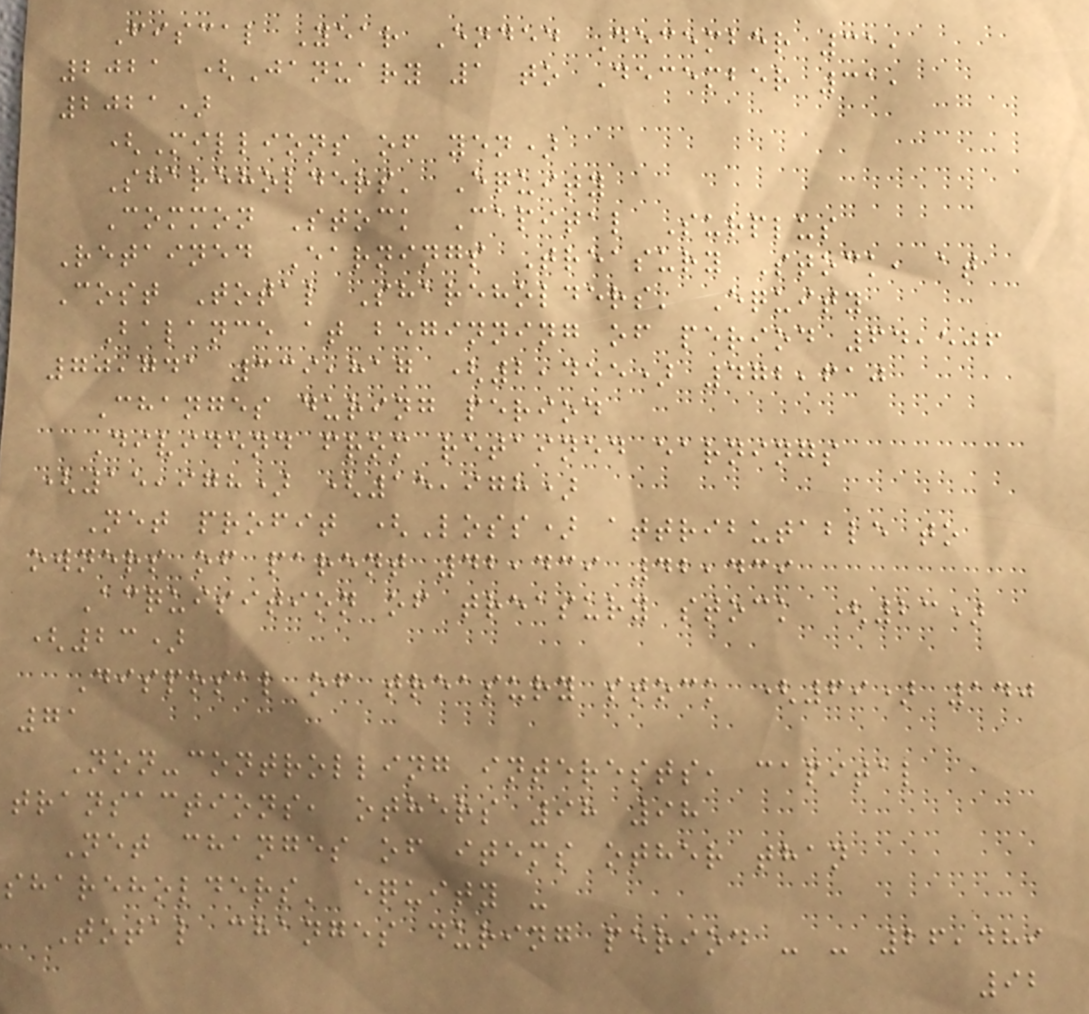Fiscal Year Ended December 31,
2021 (January 1 to December 31,
2021)
(Millions of yen)
Shareholders' Equity
Common Stock Capital Surplus
Retained Earnings Treasury Stock, at
Cost Total Shareholders' Equity
Balance at beginning of period 64,506
70,741 339,817 (2,455) 472,610
Changes during period
Dividend from retained earnings
(15,978) (15,978)
Net profit (Loss) attributable to
owners of parent 42,439 42,439
Acquisition of treasury stock (23)
(23)
Disposal of treasury stock (69) 140
71
Non-controlling interests, capital
transactions, others 98 98
Net changes of items other than
shareholders' equity -
Total changes during period - - 26,489
92
